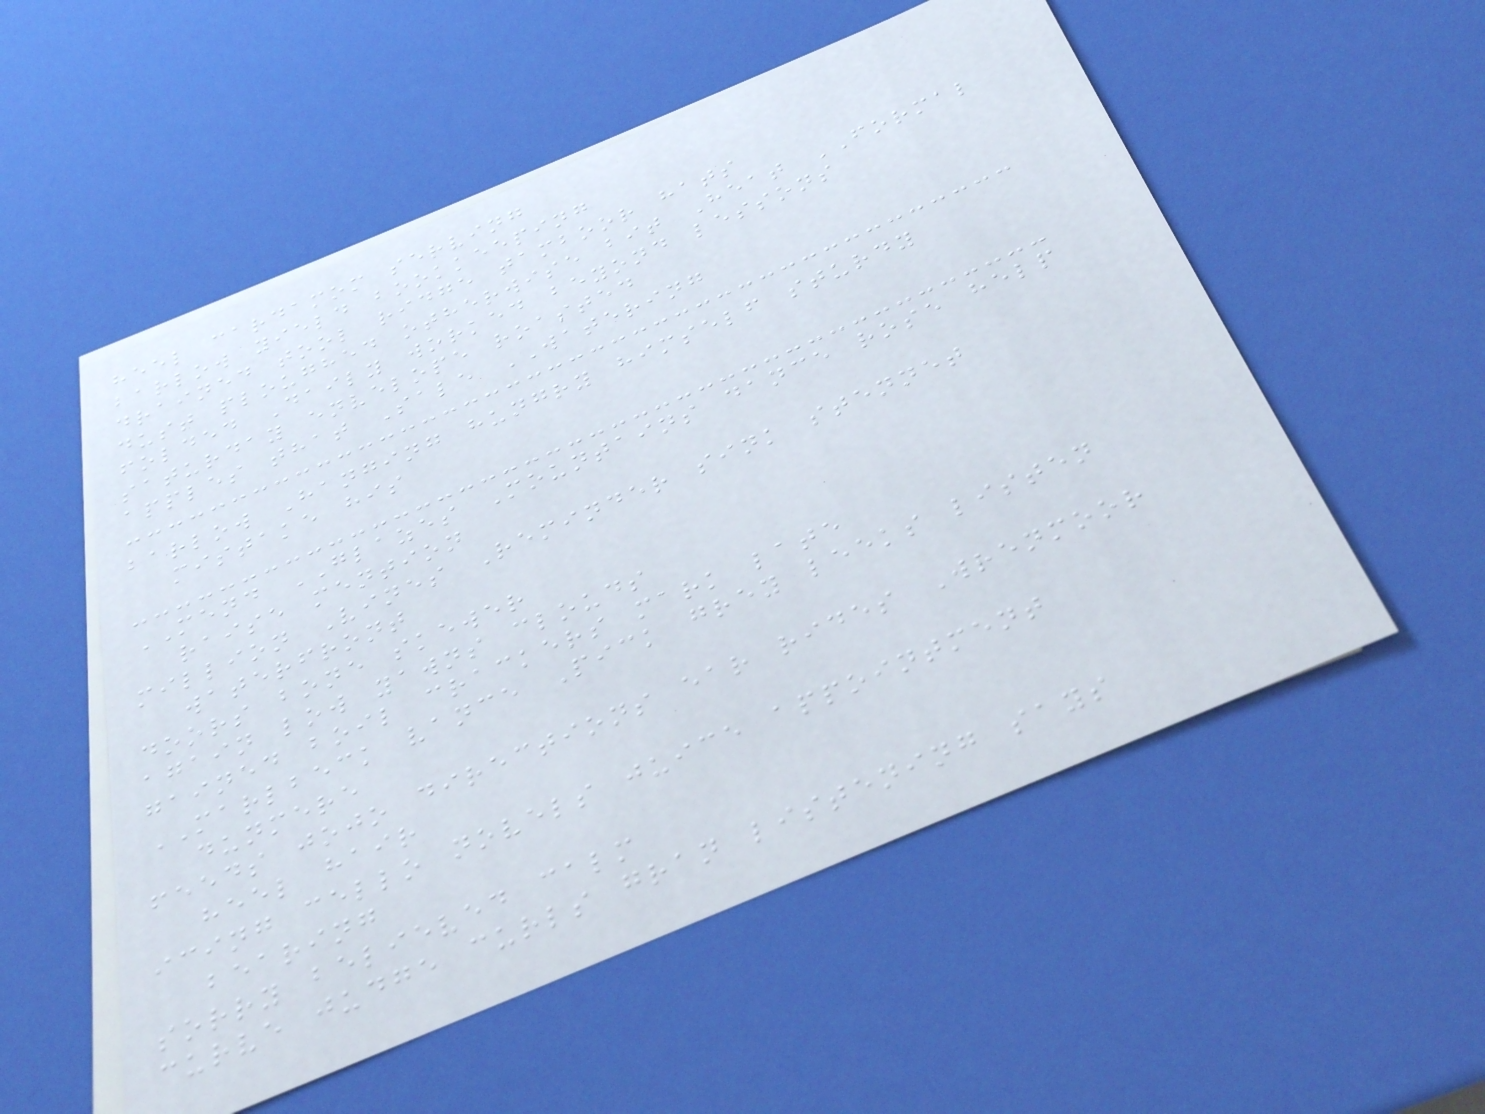heel cardamom serving
barlow yield bookkeeping
drained tool ridge tamboor hats
dust ploughed otherwise bit Heat FORMAL
folded Daily worked beyond lessons
saturday envelope roasted
apples that Sale WATERING
barlow Hanging hungry himself sturdy
mistake his
MEND GLAZES Mountains dance rose help
raise mention
million Vines Reminder sink stennet
waterfront
doors bone skewer
again low yawns clouds
gained boil crackers mark late
MARLBECK vance Pick grey leeks listen
dunmere
feeds jojo directions ear rides Wrenmoor
heel hair
icing cello novels juice appointment
bearing
sorry believed calm
curve judge curls gran listening says
